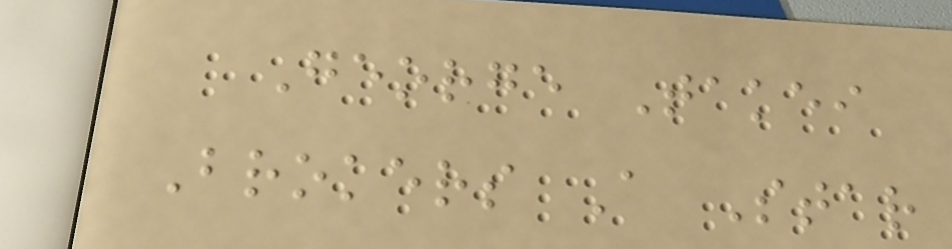George Takei
Brokers A Star
